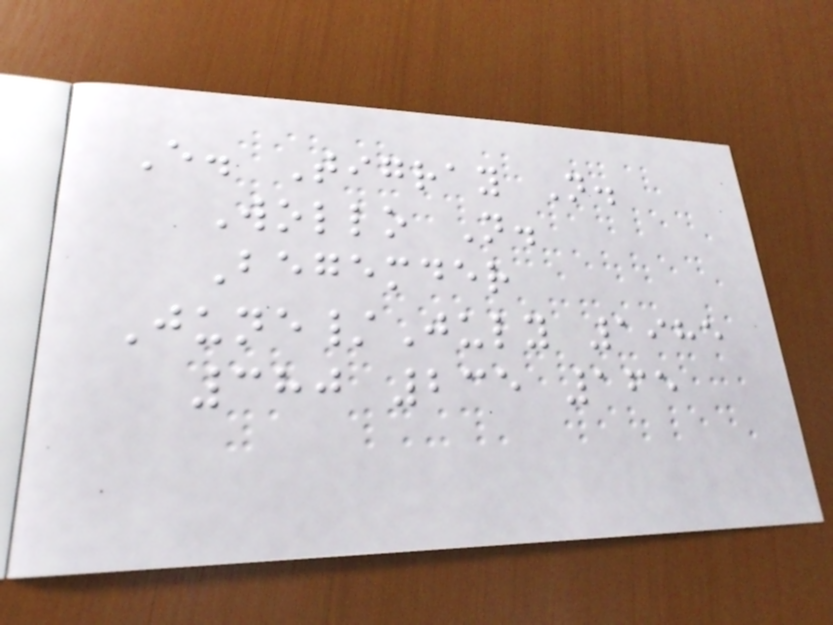E. Tigray N.
Wollo N.
Begemder
June/July 1985
380 235 165
